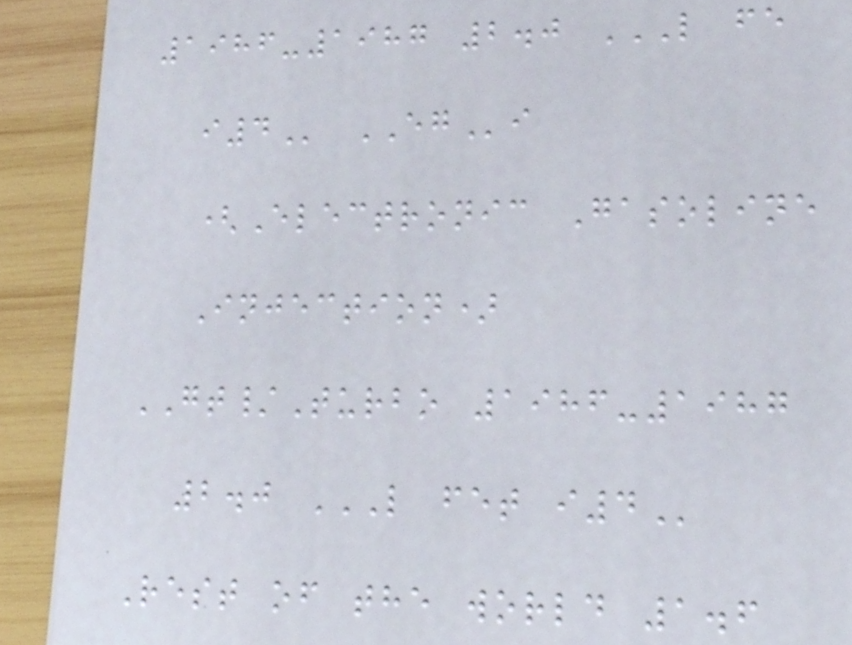1986-1987 2.0 L FE
I4 EGi
(Electronic Gasoline
Injection)
GT/Turbo 1986-1987
2.0 L FET I4
Rest of the world 1.6
